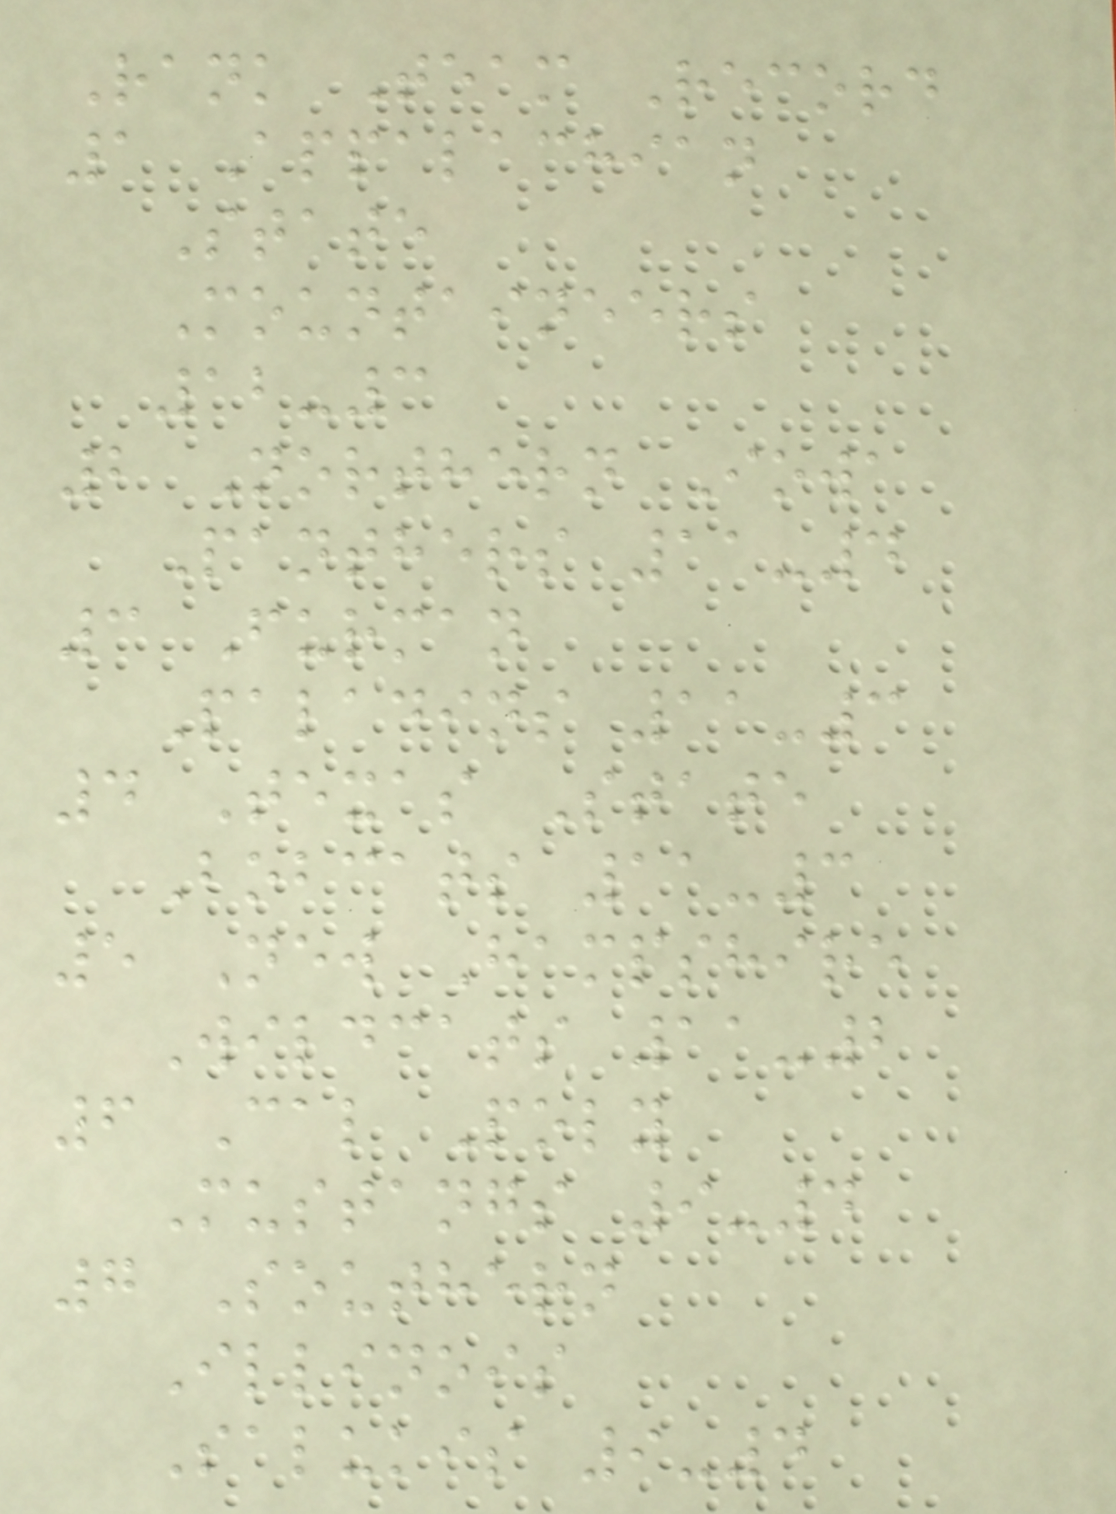Rank Team Record
1 Appalachian
State
Mountaineers
12-3
2 Northern Iowa
Panthers 11-4
3 Furman
Paladins 11-3
4 Texas State
Bobcats 11-3
5 New Hampshire
Wildcats 11-2
6 Cal Poly
Mustangs 9-4
7 Southern
Illinois
Salukis 9-4
